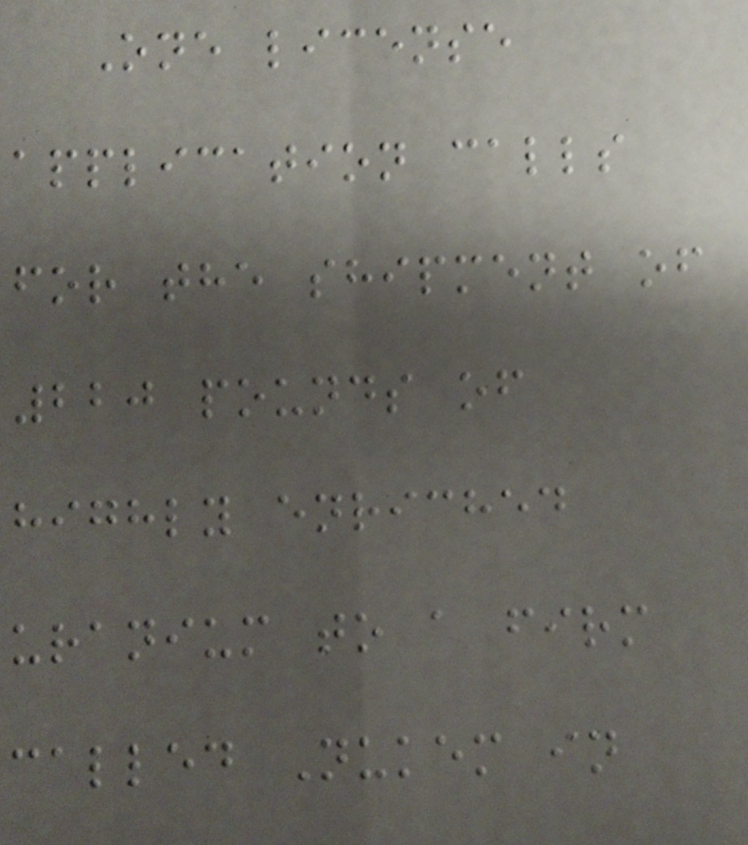One license
application calls
for the shipment of
220 pounds of
highly enriched
uranium to a firm
called Nukem in
